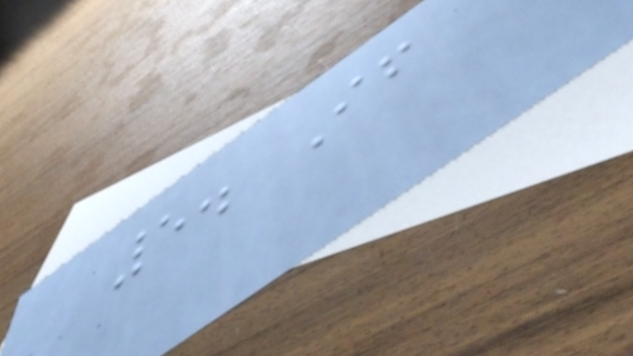5. If
